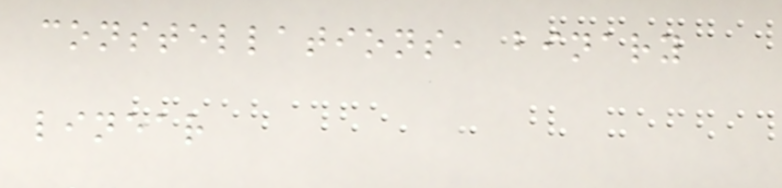constellations, binary
linear
